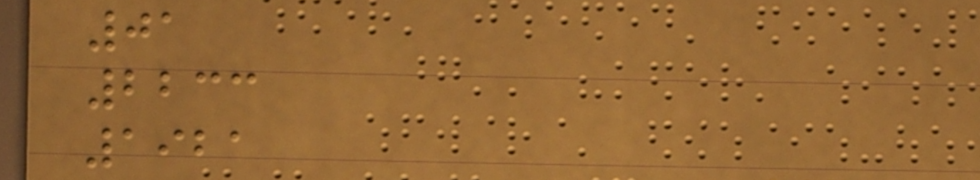01
2233
1921
